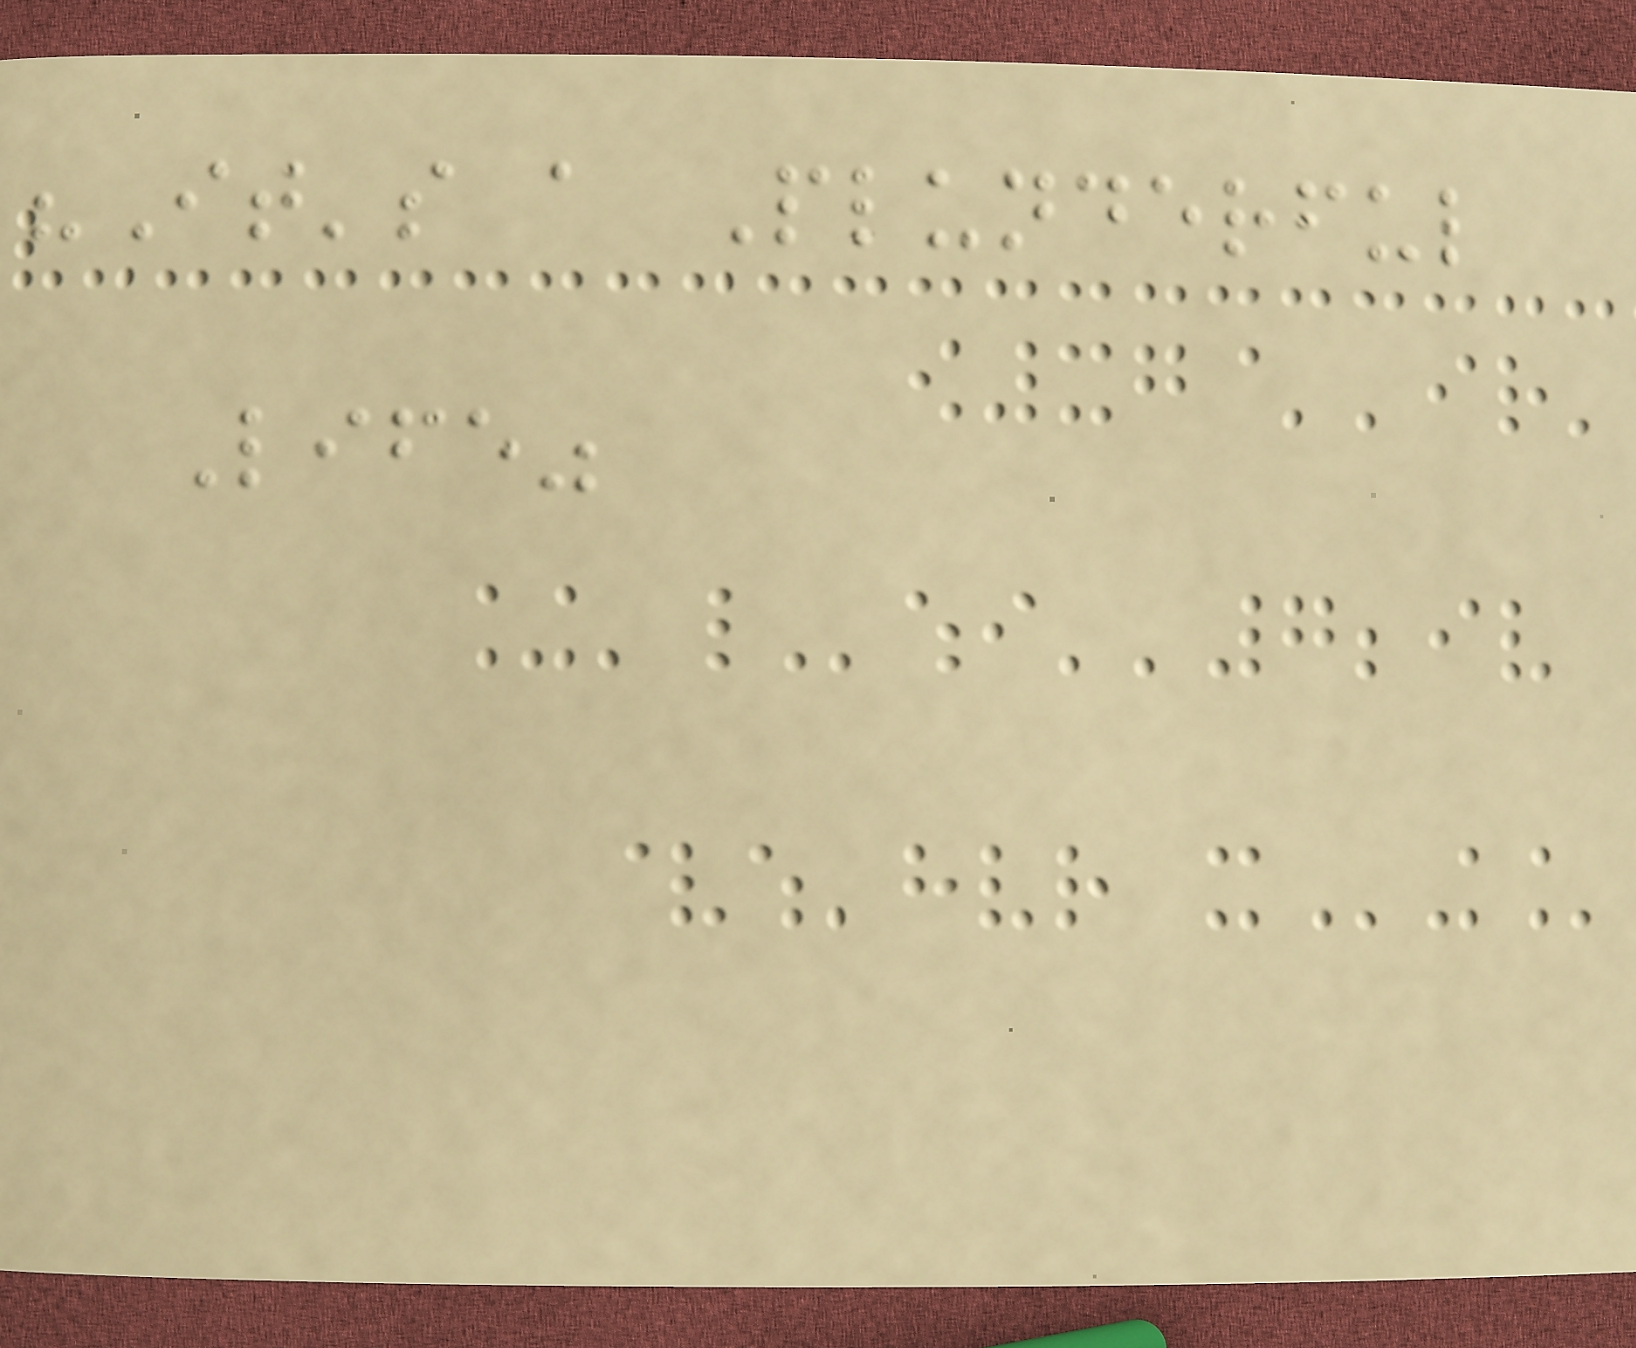"It's a Plunderful
Life"
